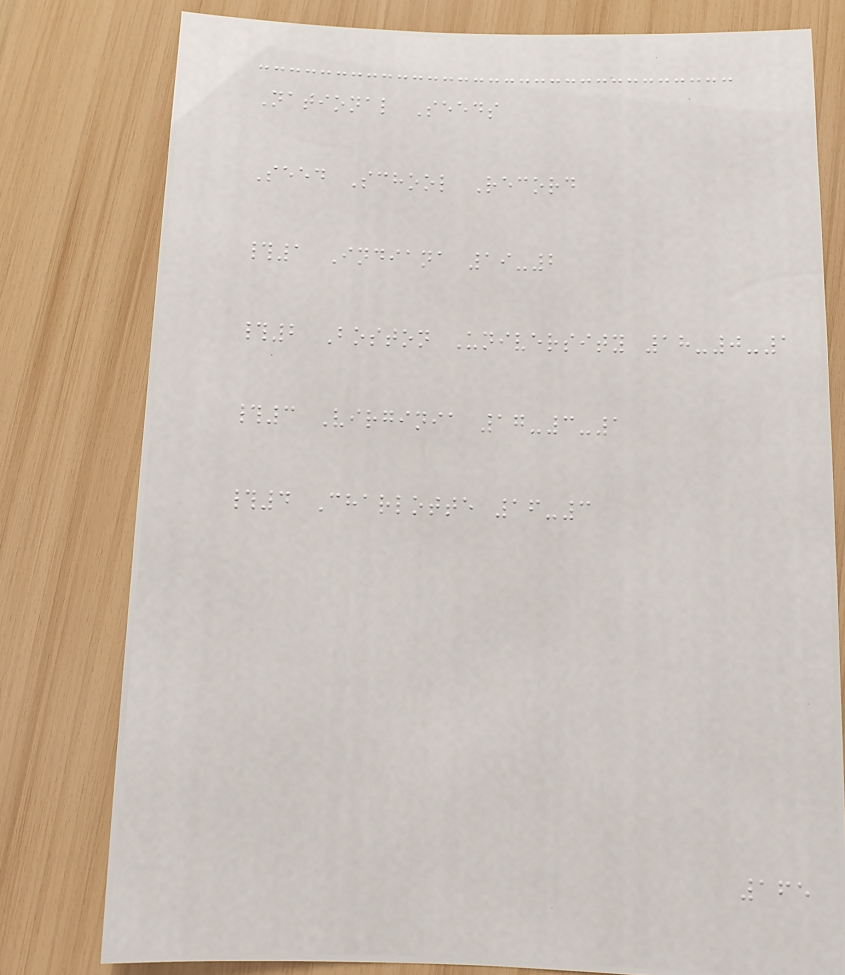National Seeds
Seed School Record
#1 Indiana 19-2
#2 Boston University 18-0-1
#3 Virginia 17-3-1
#4 Charlotte 16-3
165
